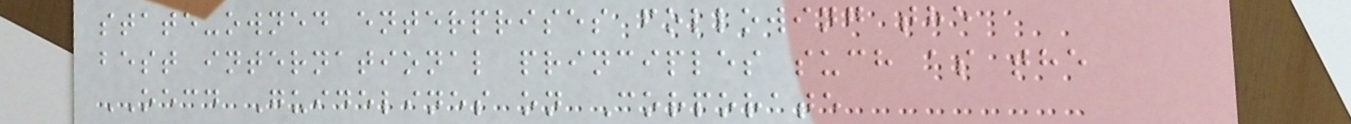state-owned enterprises following the
best international principles such as the
OECD Guidelines on Corporate
